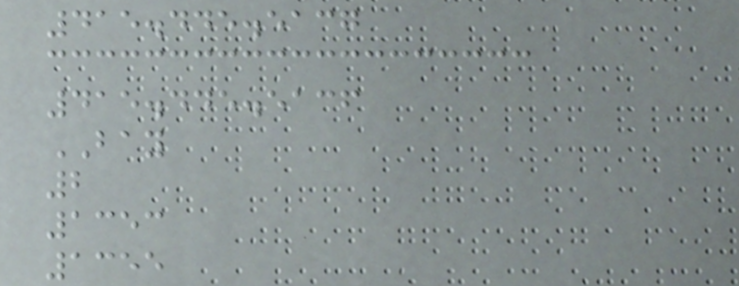415.445.5137
415.445.5136
BAY
2
1353
1355
